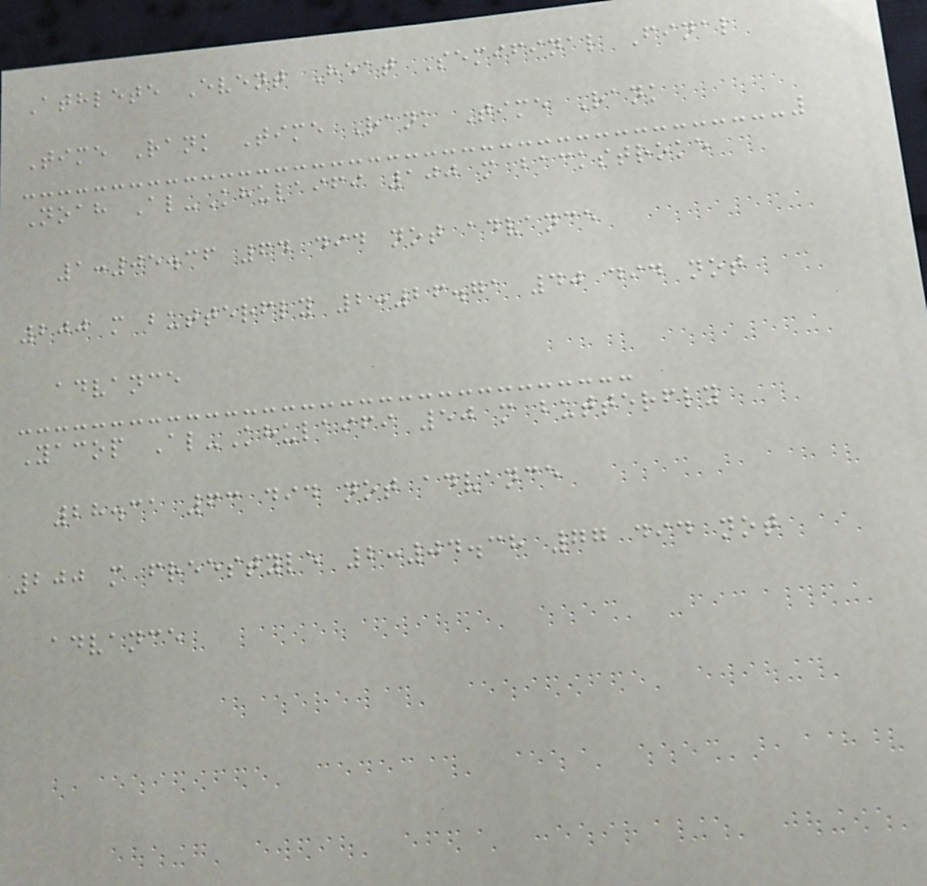Athlete Event Heat Semifinal Final
Time Rank Time Rank Time Rank
Noah Al-Khulaifi 100 m backstroke
1:05.36 64 did not advance
200 m butterfly 2:26.71 40 did not
advance
Yacop Al-Khulaifi 50 m butterfly
28.31 63 did not advance
200 m freestyle 2:04.38 77 did not
advance
